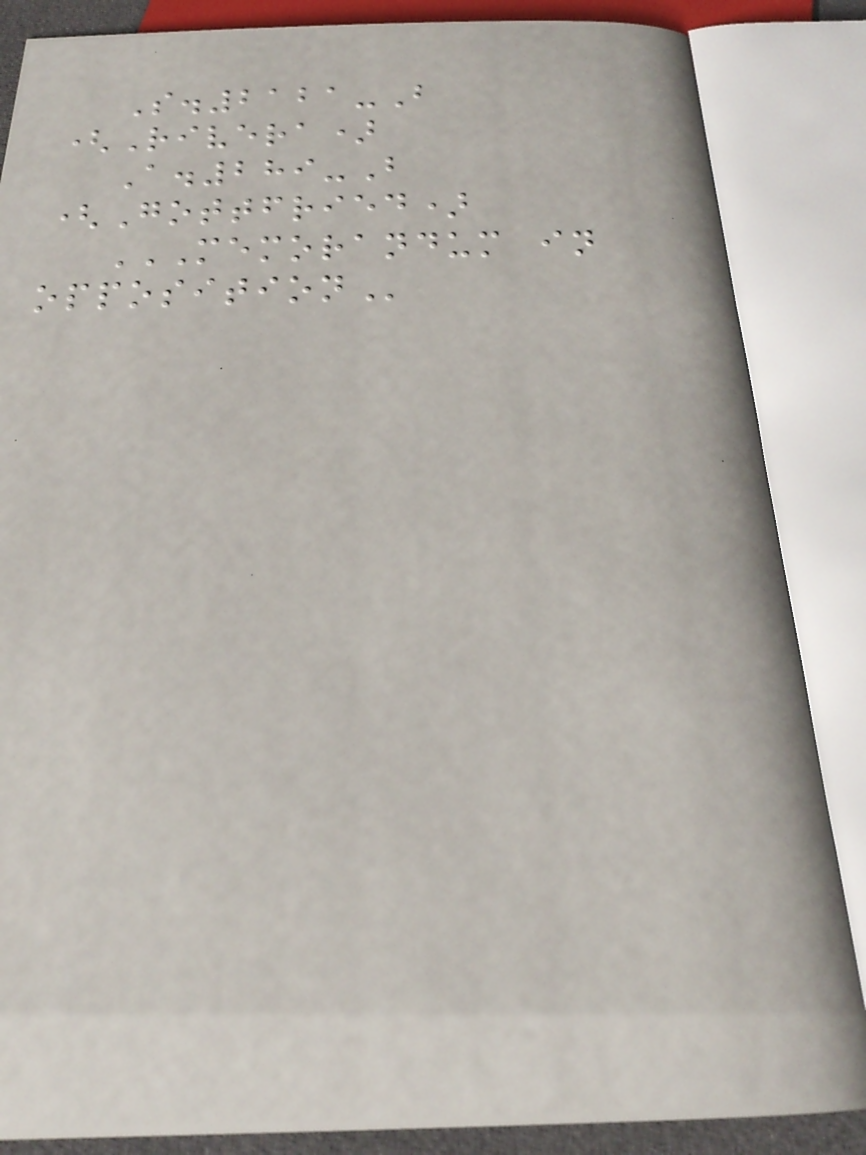S.2121-B
(Rivera)
A.289-B
(Gottfried)
MEMORANDUM IN
OPPOSITION
